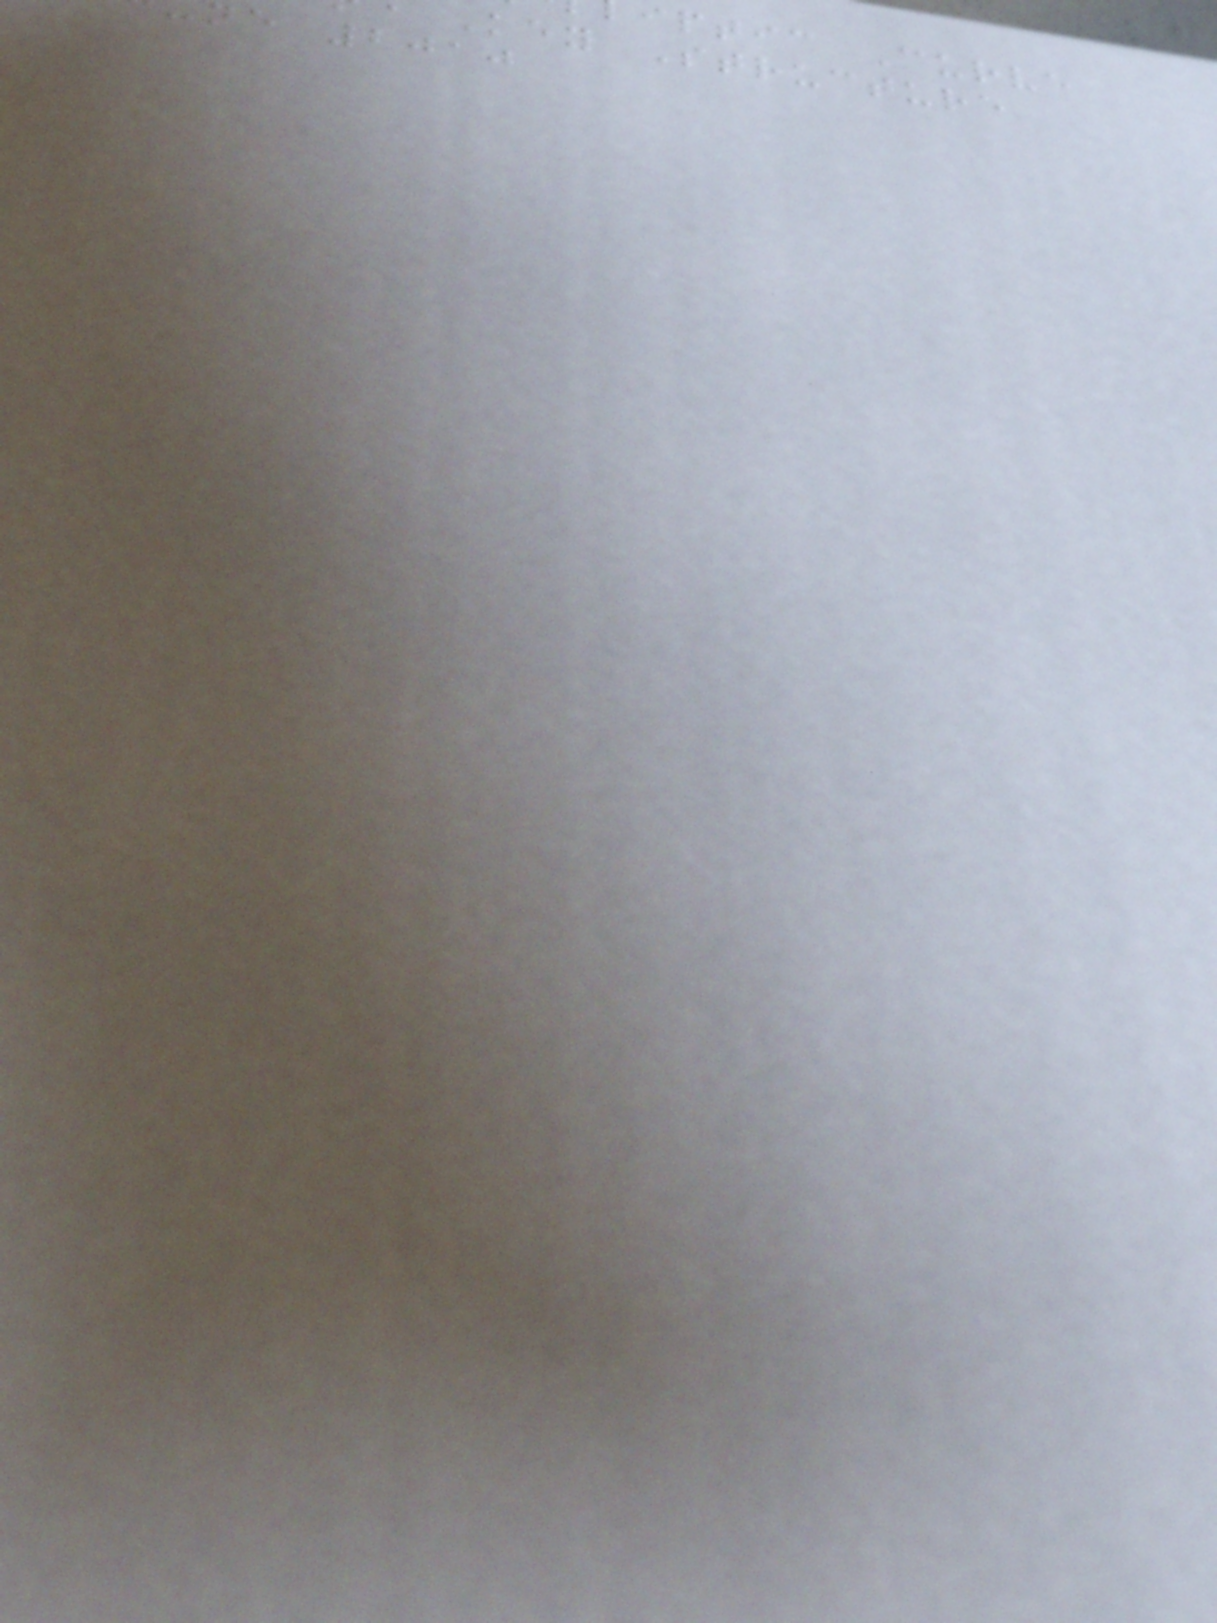iptic Curve
Key Structure
e 2010
